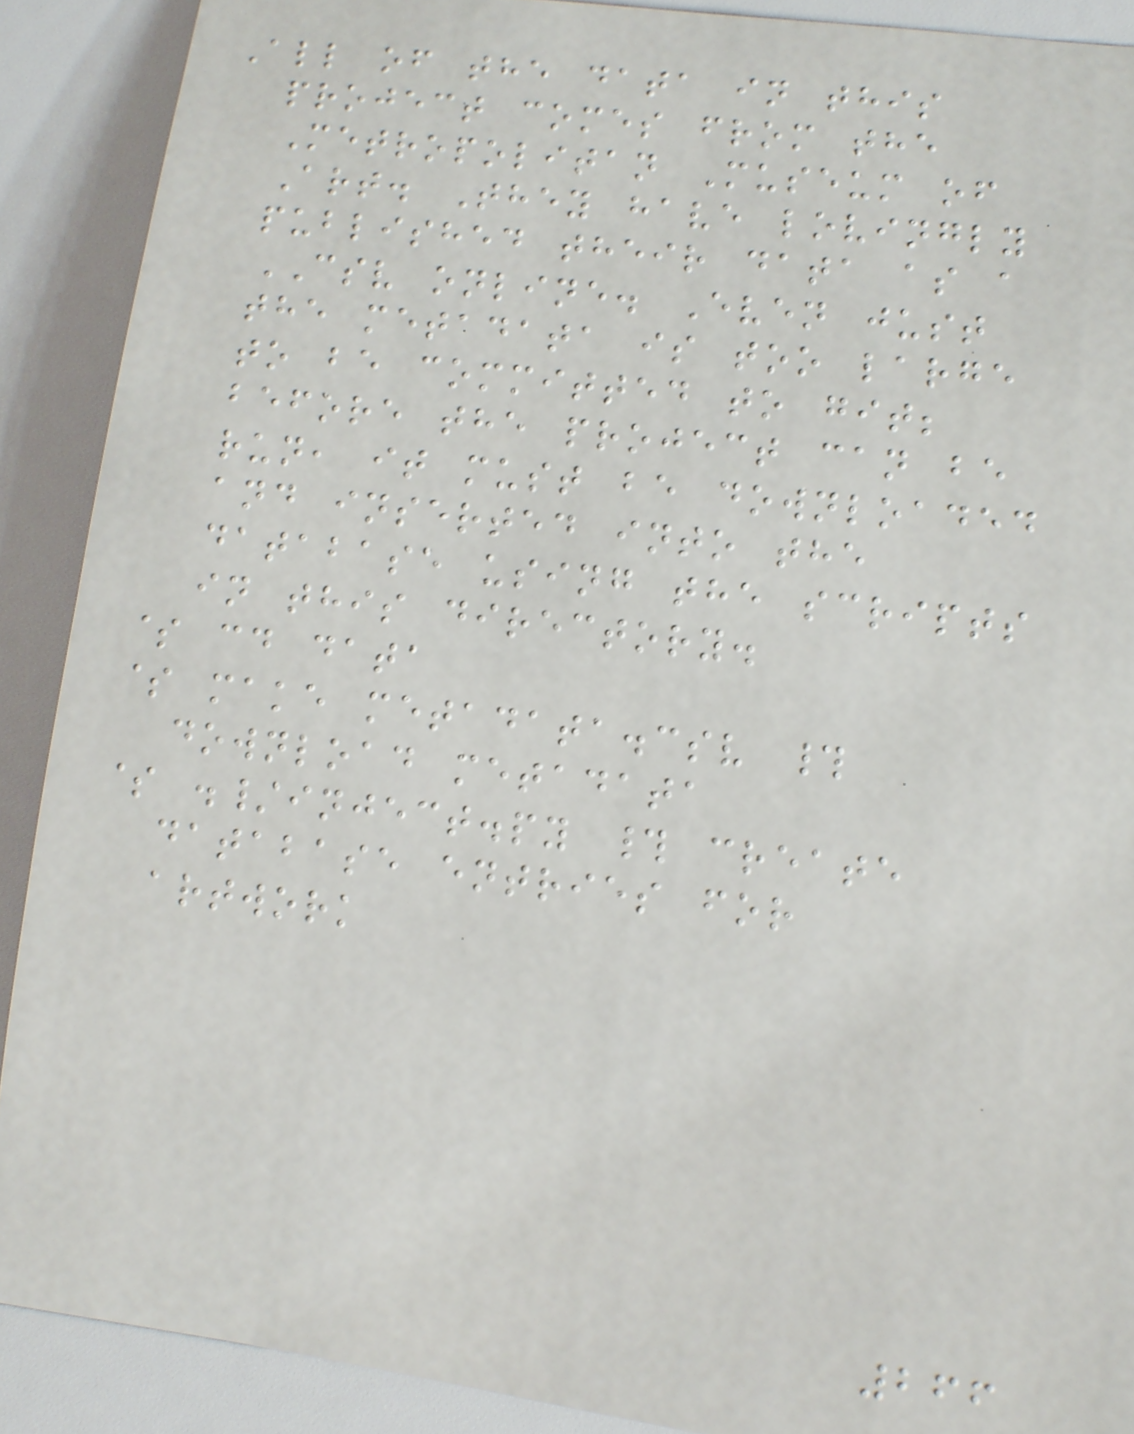All of the data in this
project comes from the
Metropolitan Museum of
Art. They have lovingly
published their data as a
CSV online. Even just
the metadata is too large
to be committed to git;
before the project can be
run, it must be downloaded
and inserted into the
database using the scripts
in this directory.
$ cd data
$ make metadata.csv #
download metadata
$ ./inject.py # create
database entries for
artwork
266
